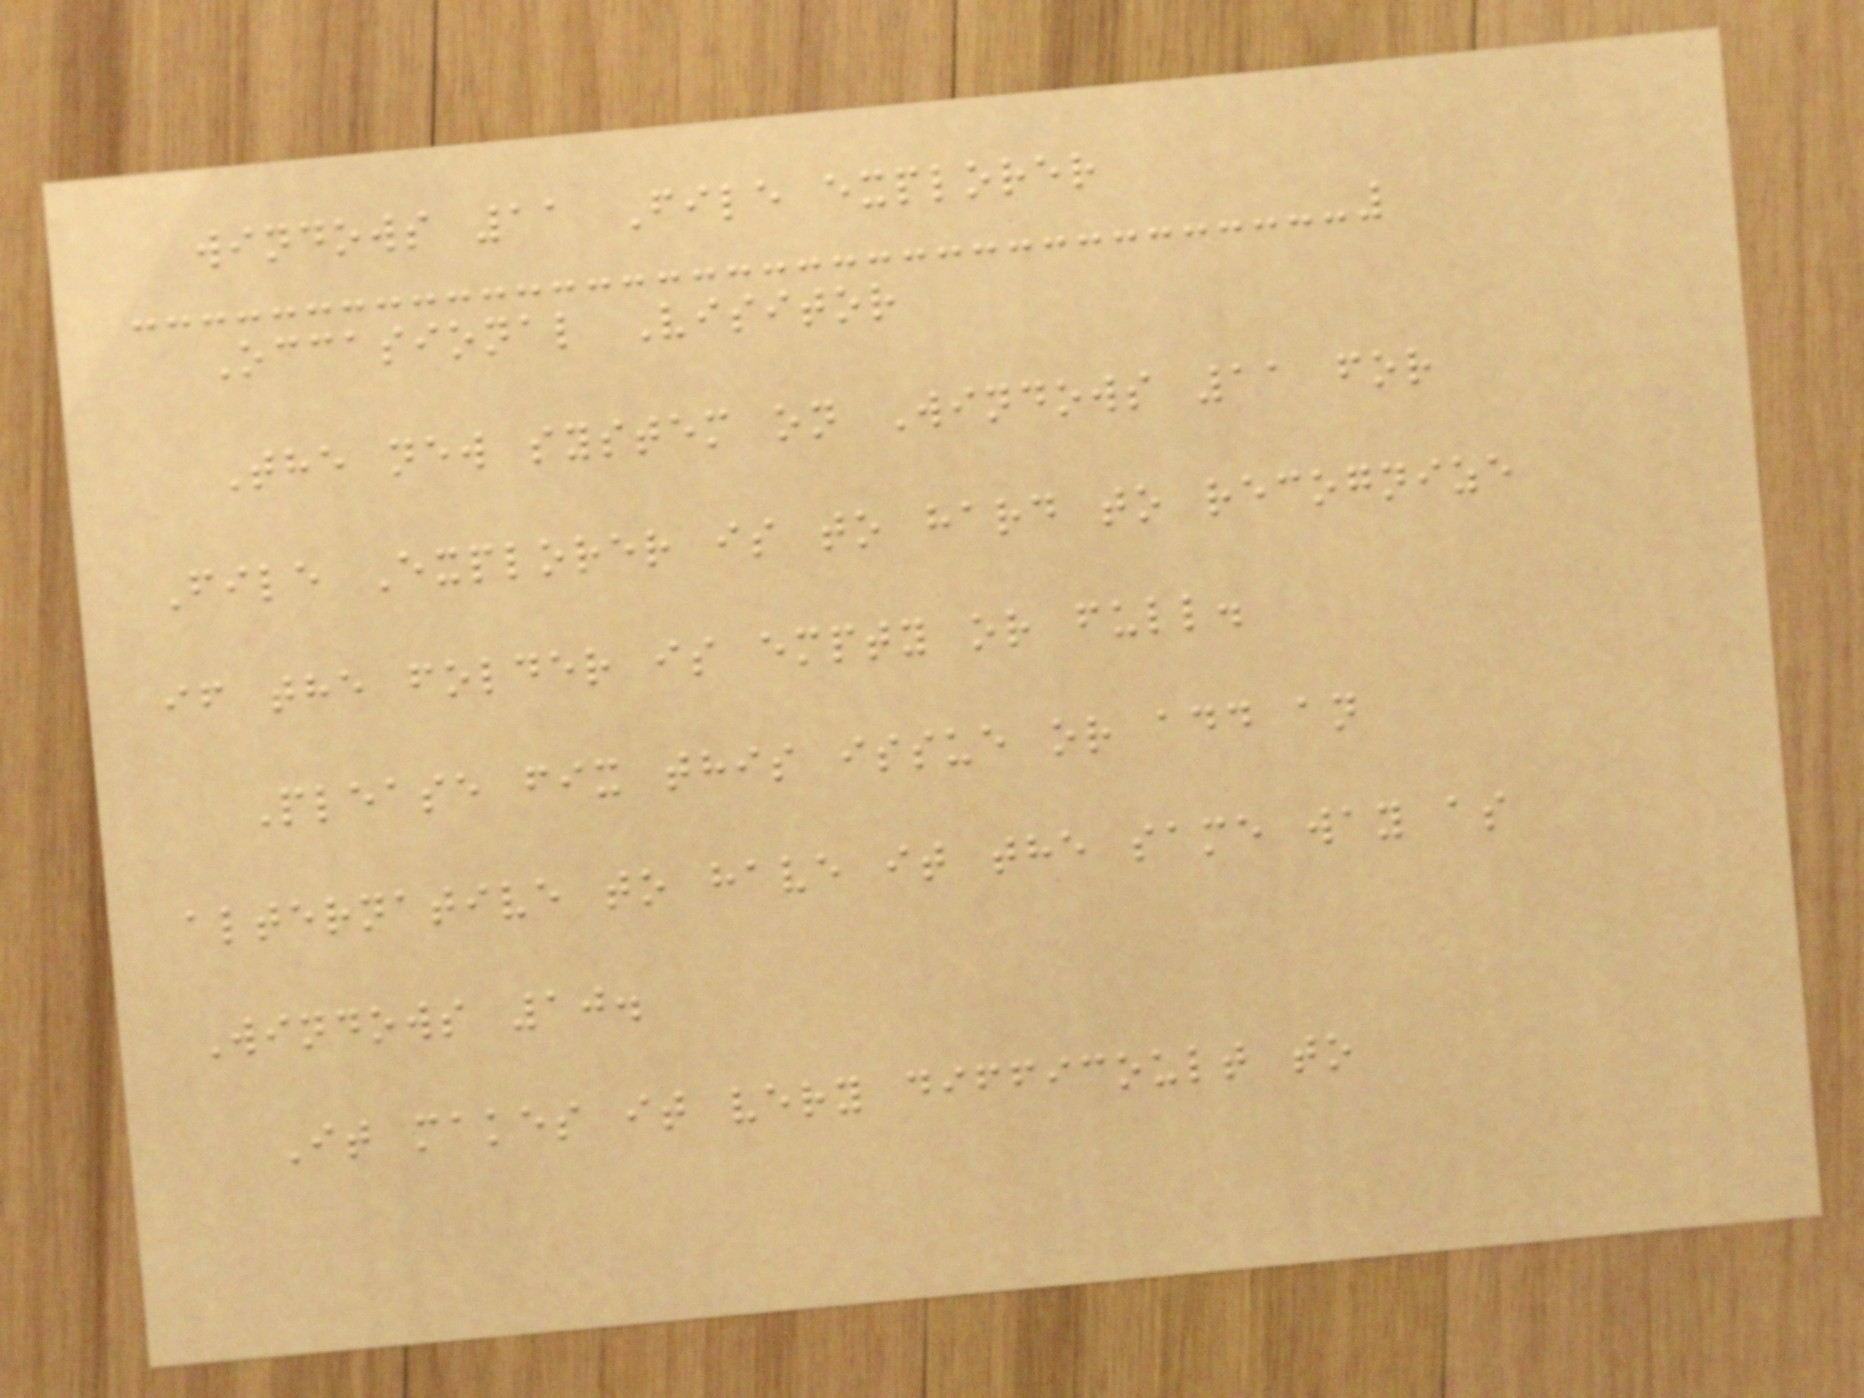windows 11 File explorer
Occasional Visitor
The new system on Windows 11 for
File Explorer is to hard to recognize
if the folder is empty or full.
Please fix this issue or add an
alternative to have it the same way as
Windows 10.
It makes it very difficoult to
